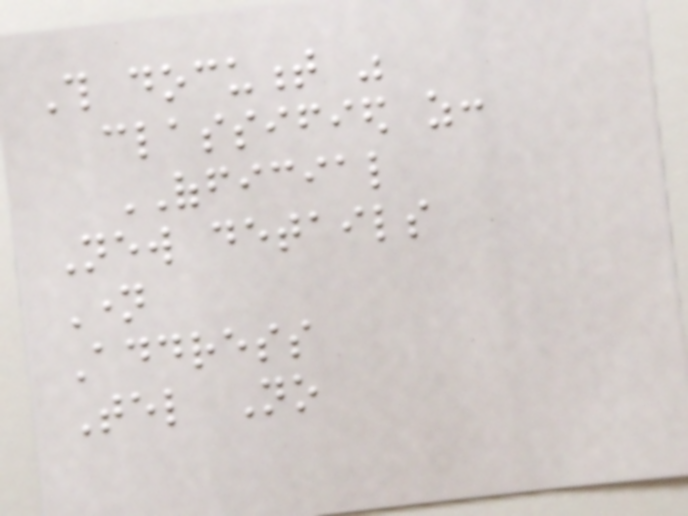This document was
classified as:
OFFICIAL
New details
Name
Address
Tel No
